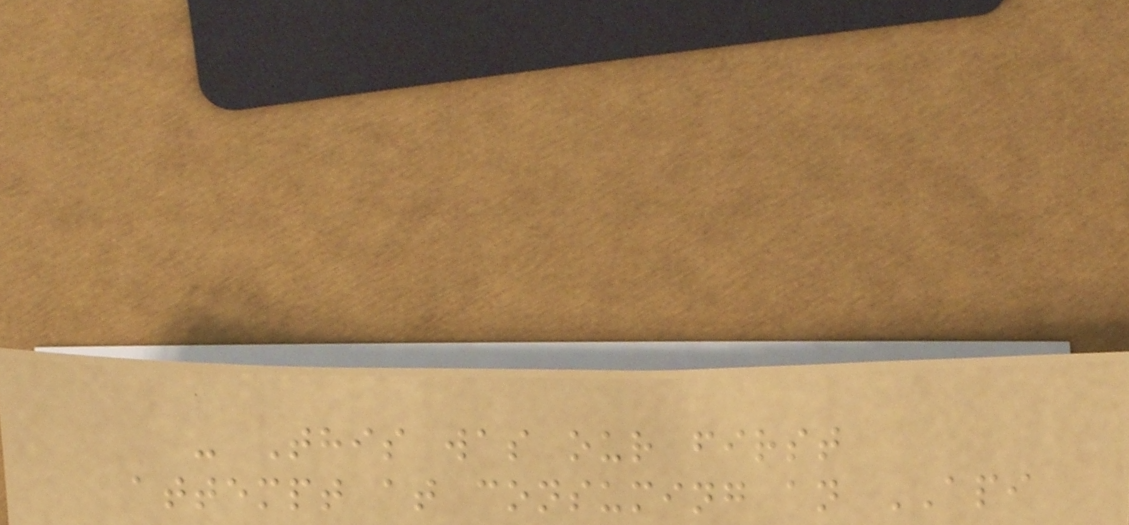- This was our first
attempt at consuming an API
